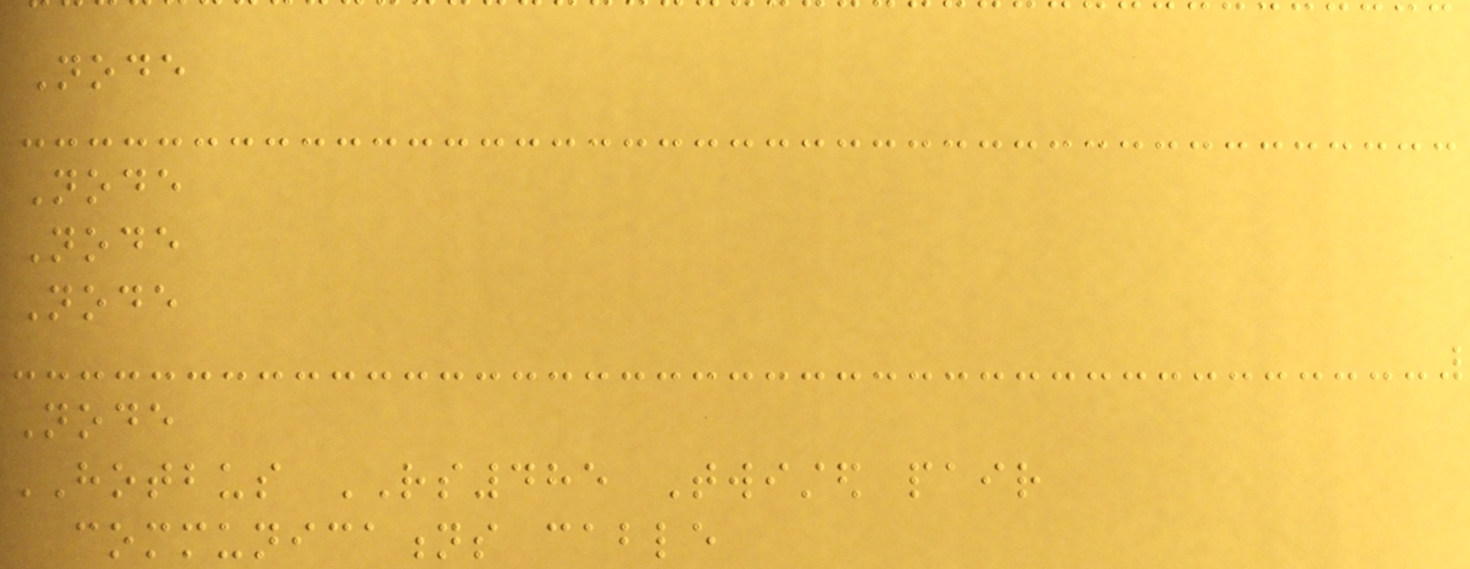Node
Node
Node
Node
Node
HOTBUS RS485 Twisted pair
communications cable
